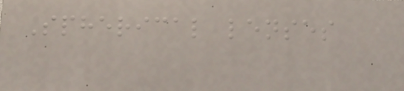Spherical lenses
